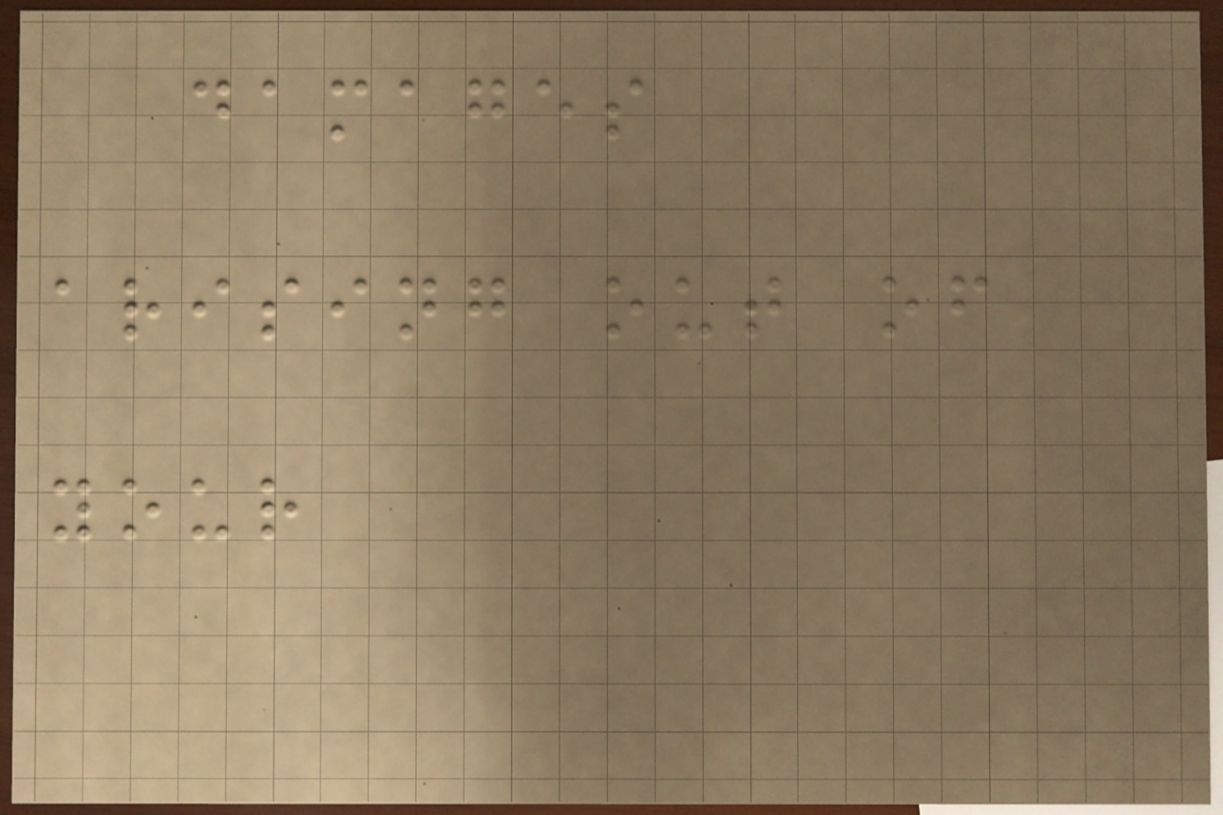damages
arising out of
your
